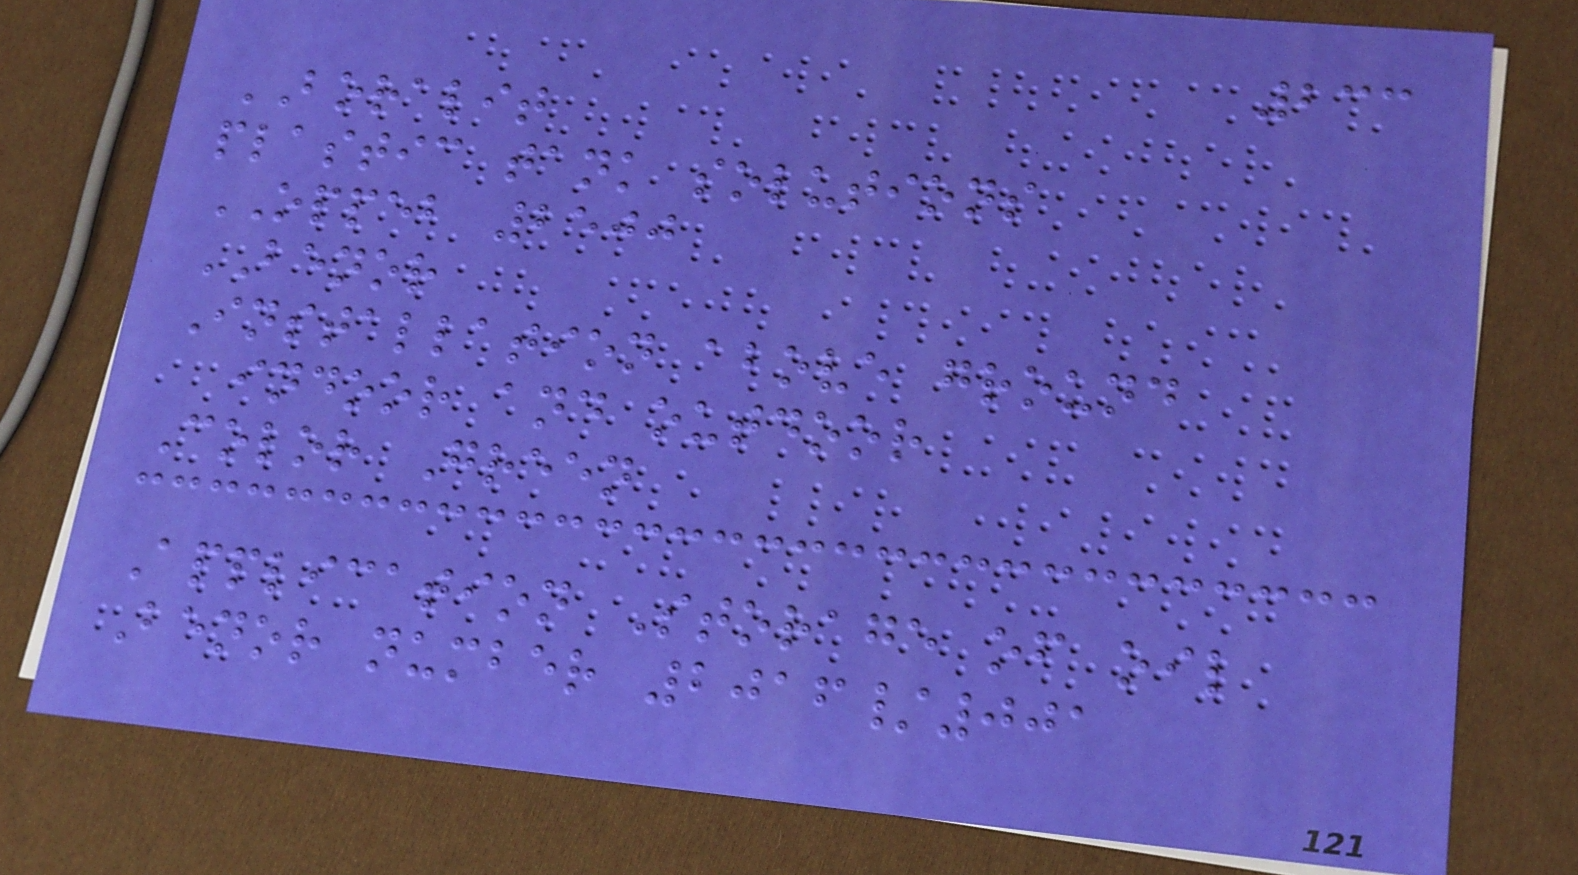233
BORALIT
plastic tank solutions
OPPEB 2500
BENOR
Installation above ground
indoor and outdoor
Color Green
Application Storage of oil
Benor number 2016/001
